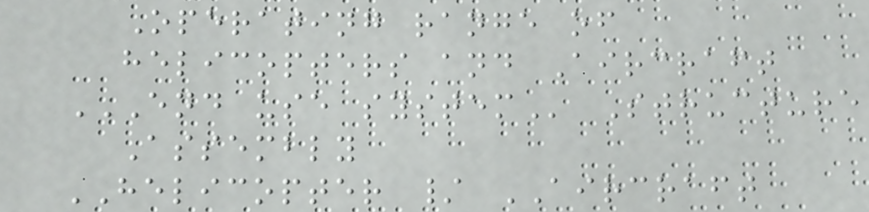Operating range of
helicopters and Aircraft
END USE SYSTEM Structure
Assembly
HELICOPTER / AIRCRAFT
